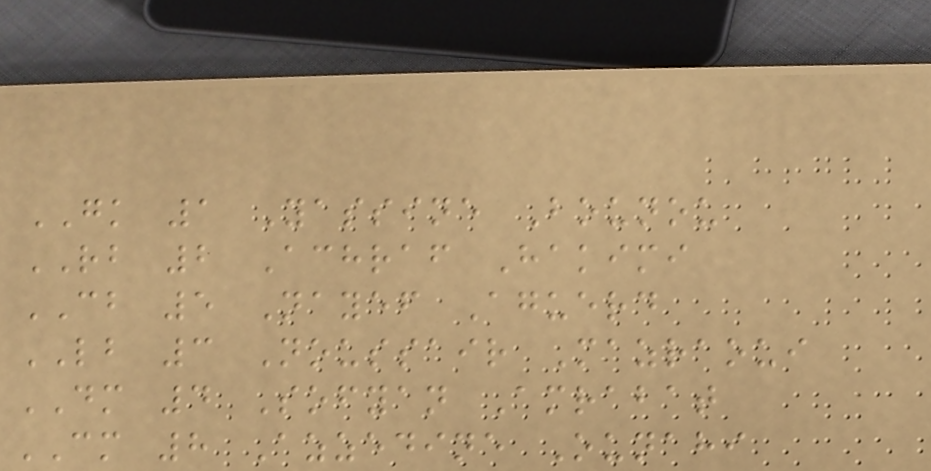GK 1 Yassine Bounou
RB 2 Achraf Hakimi
CB 5 Nayef Aguerd
LB 3 Noussair Mazraoui
DM 4 Sofyan Amrabat
CM 8 Azzedine Ounahi
